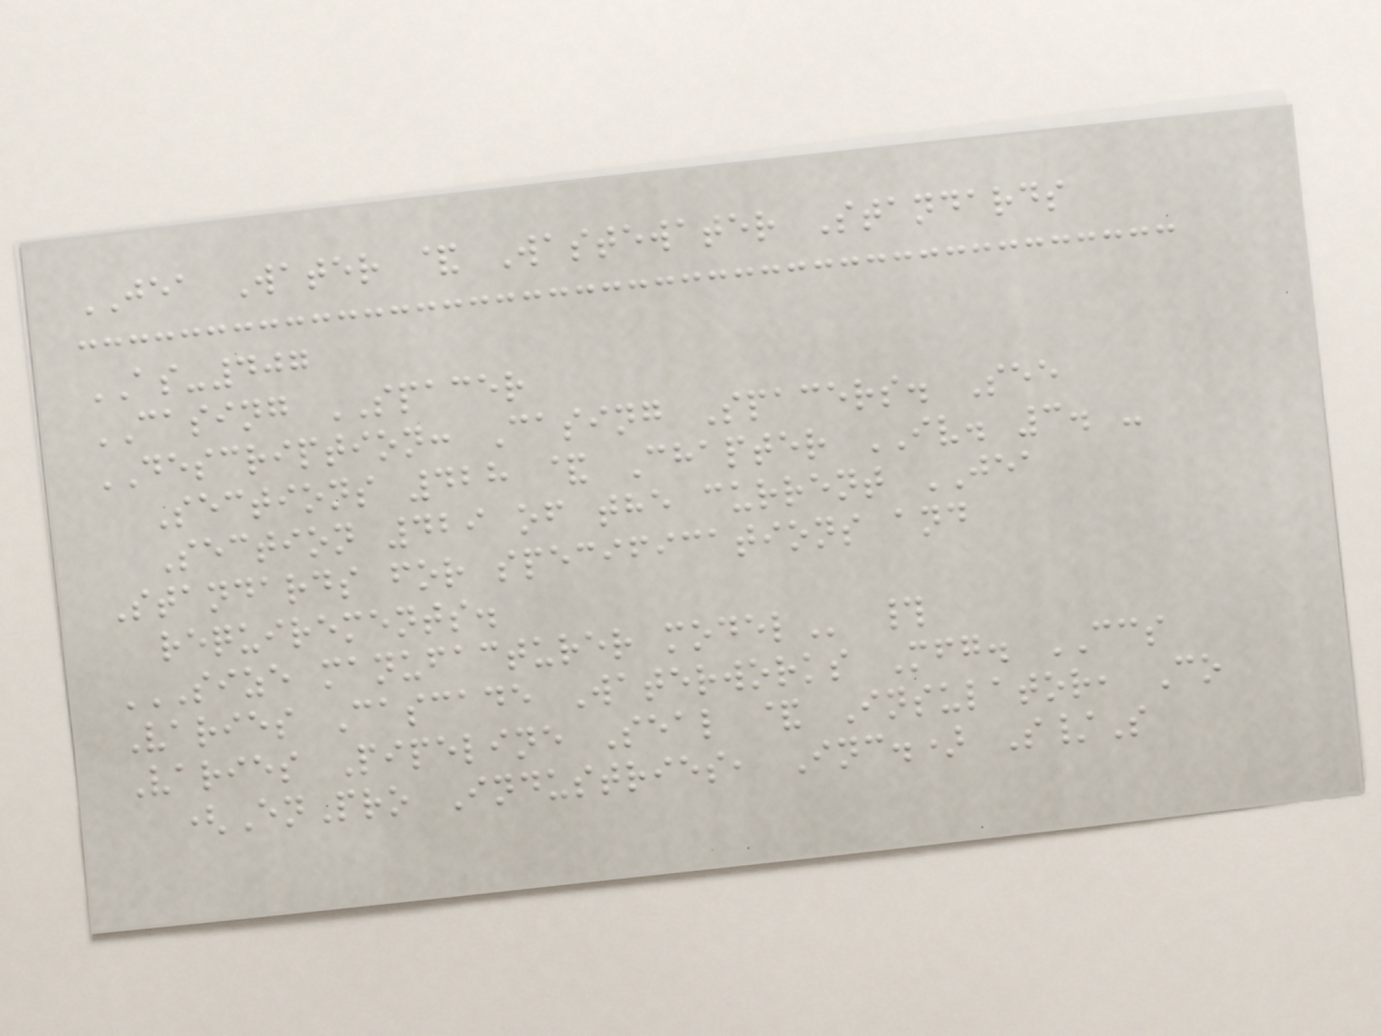JEA Water & Wastewater Standards
AS-407
CASING SPACER
DESCRIPTION: Casing Spacers. See
Sections 428 & Chapter IV. 3. -
Section 429 of the current JEA
Standards for specifications and
requirements.
SIZE MANUFACTURER MODEL #
Varies Cascade Waterworks Mfg. CCS
Varies Pipeline Seal & Insulator, Co
(EnPro Industries, Inc.) S/S
